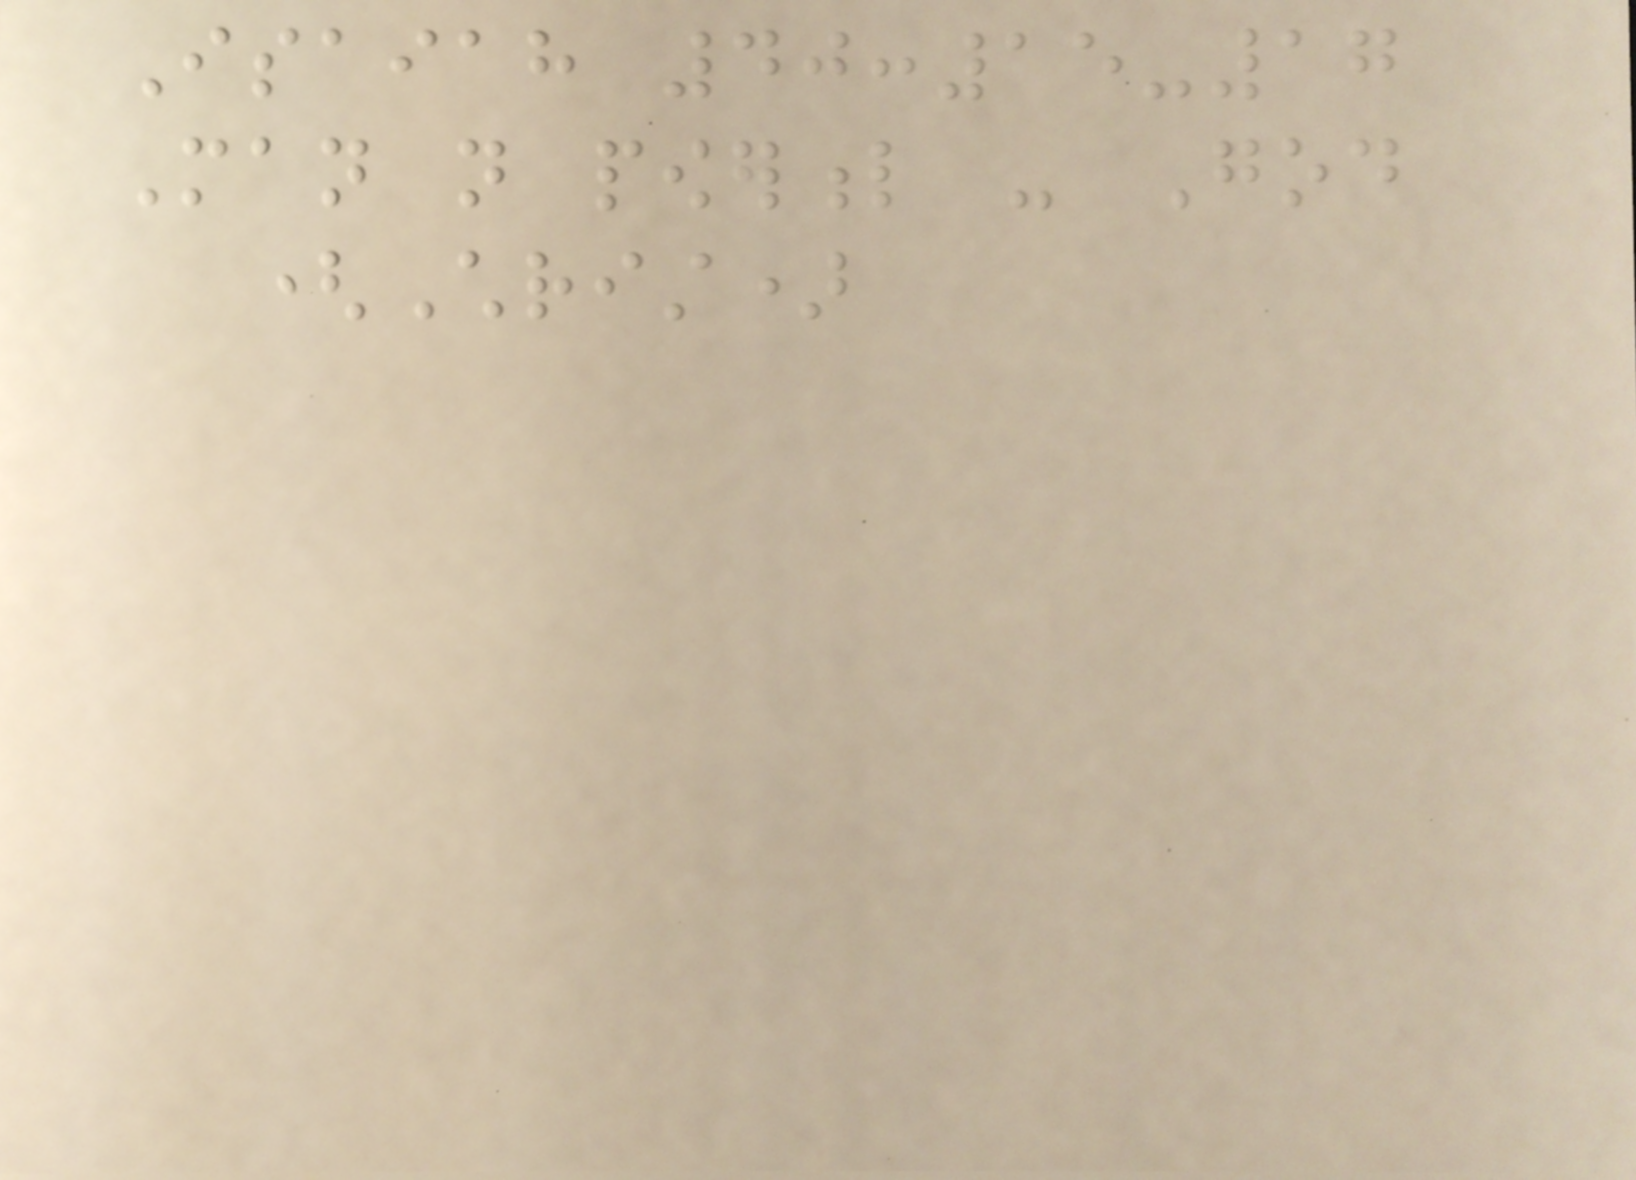Isaiah 40:15-17
Man not powerful - God
(Christ)
